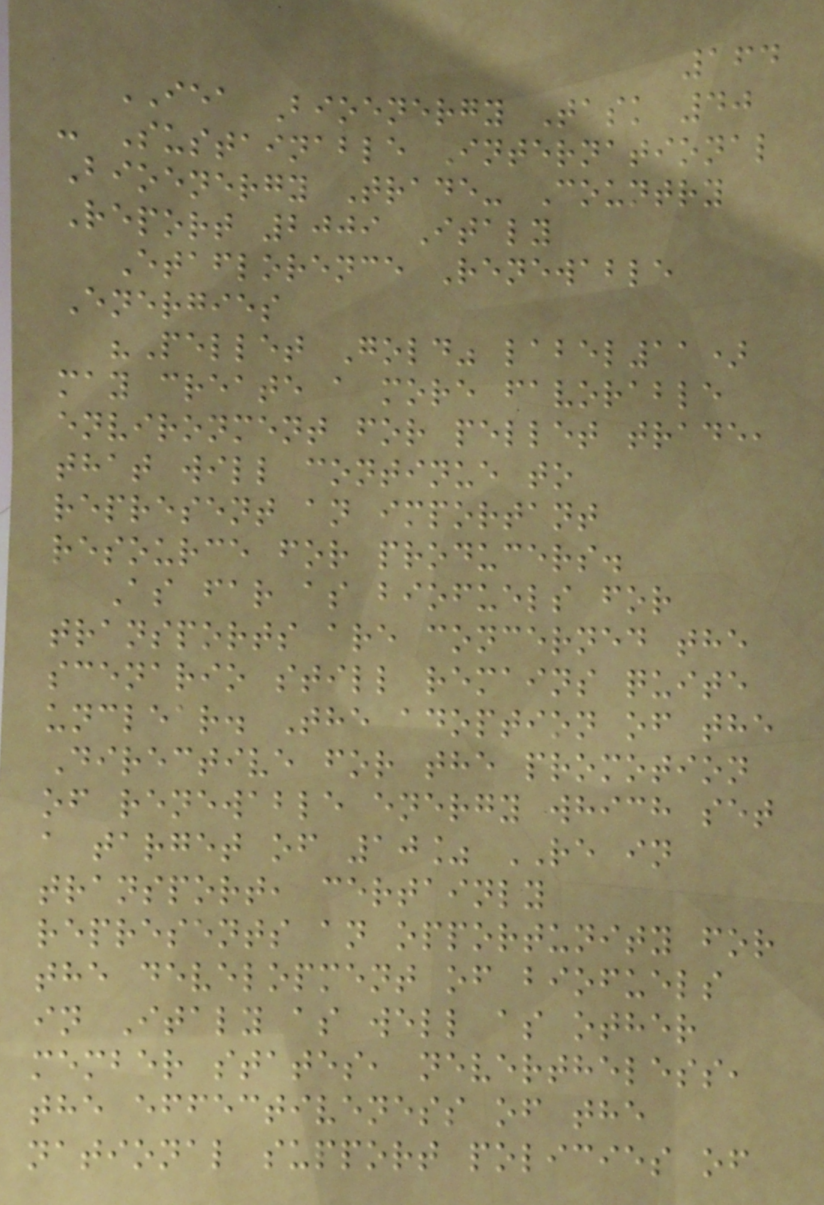164
IEA Bioenergy Task 40
- Sustainable International
Bioenergy Trade- Country
Report 2009 Italy
Etaflorence Renewable
Energies
"Pellet Gold" label11)
may create a more favorable
environment for pellet trade,
that will continue to
represent an important
resource for producers.
As far as biofuels for
transports are concerned the
scenario still remains quite
unclear. The adoption of the
Directive for the promotion
of renewable energy which set
a target of 10% RE in
transport, certainly
represents an opportunity for
the development of biofuels
in Italy as well as other
member states, nevertheless,
the effectiveness of the
national support policies of
